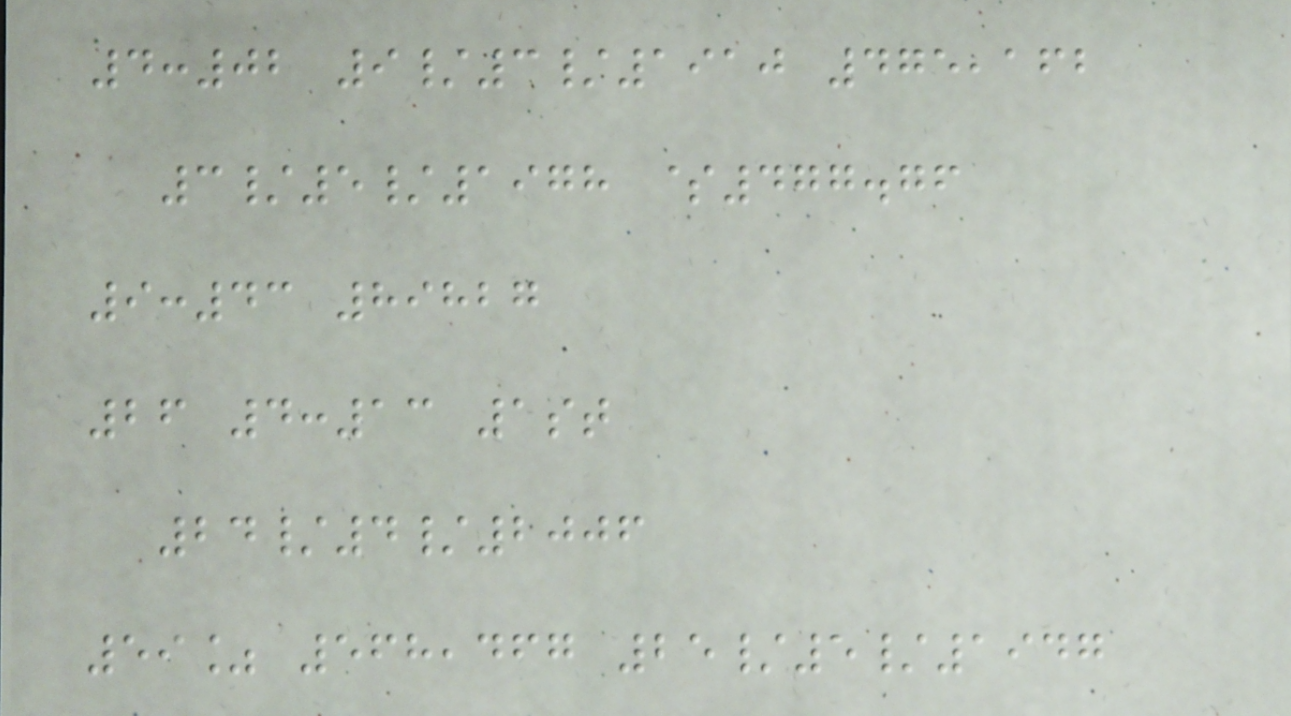4:02 9/3/1910 475,162
3/5/1978 $477.76
9:43 89827
26 4:13 1st
24/4/2006
59% 568,467 25/5/1947
